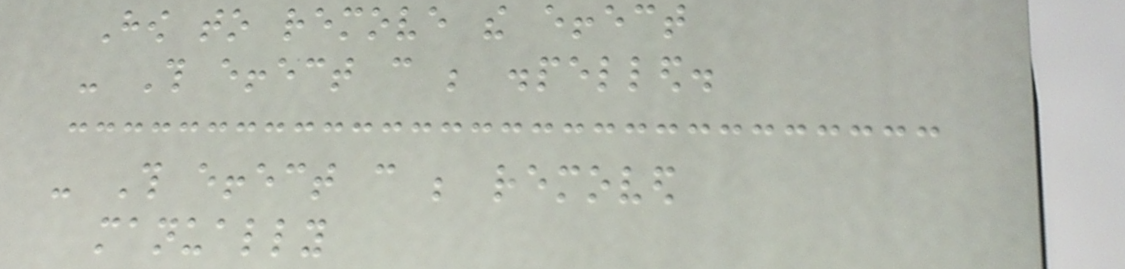How to remove the effect
- This effect can be dispelled.
- This effect can be removed
manually
